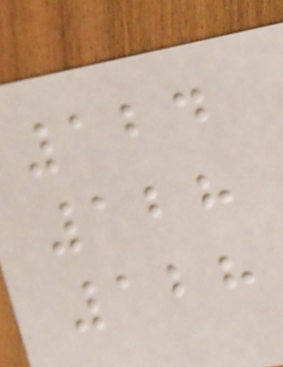124
128
128
